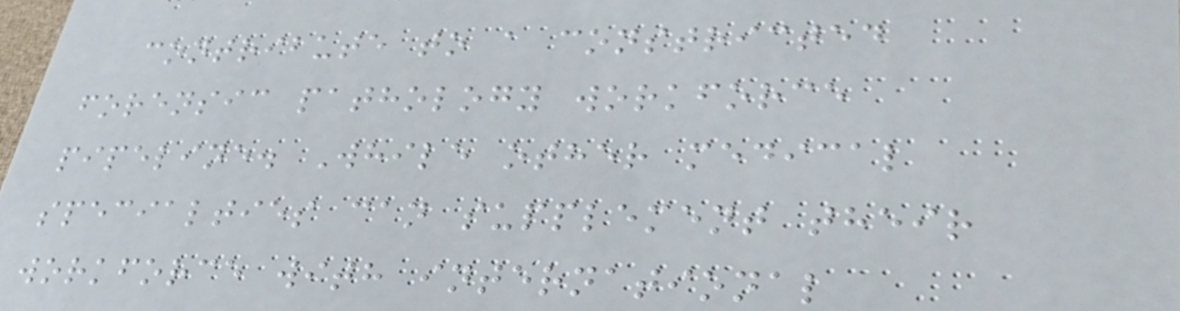contribute to a constricted
forensic pathology workforce
pipeline. While other medical
specialties can supplement their
workforce with international
